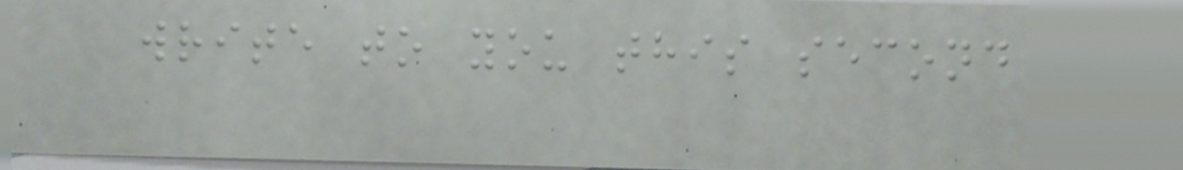write to you this second
